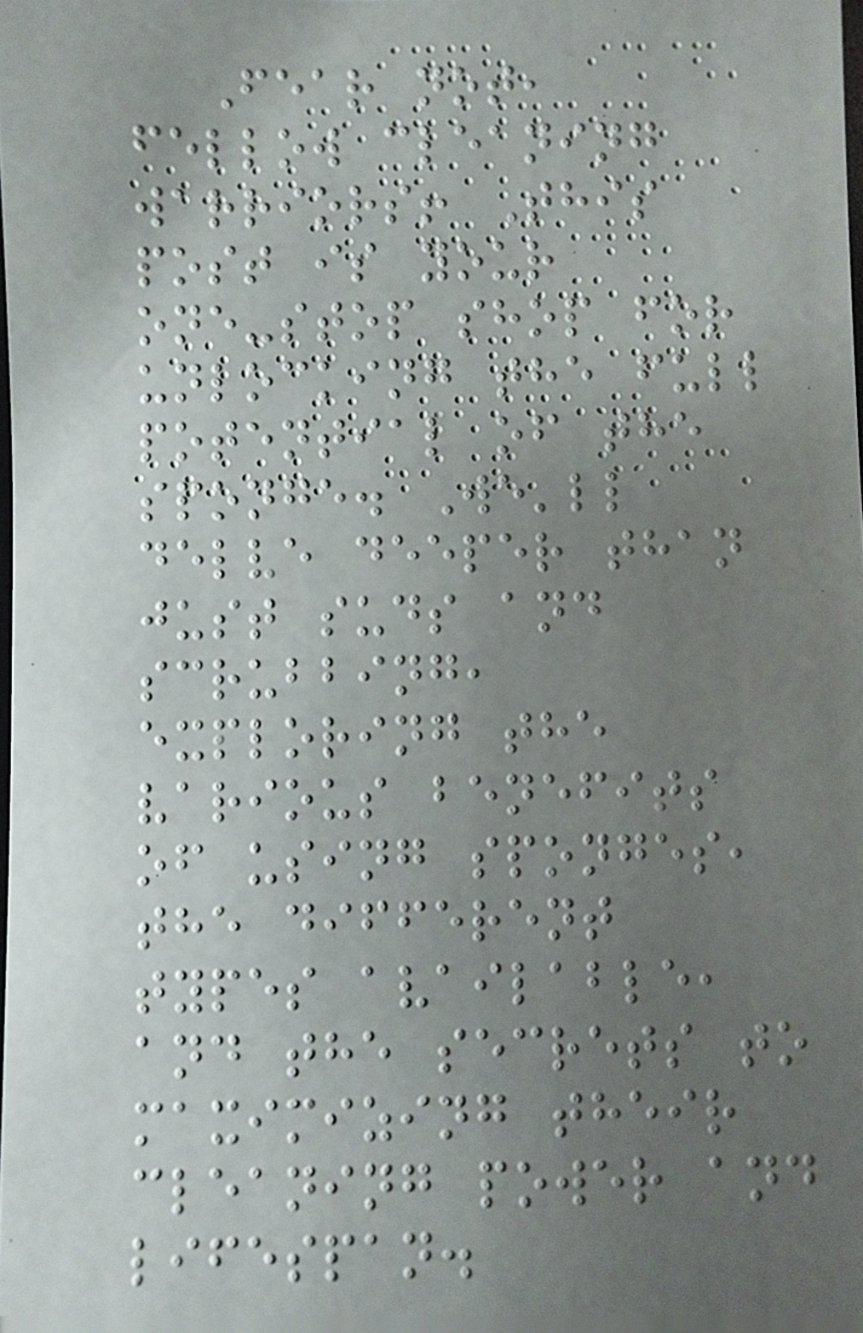Fear not,
fellow cleaning
warriors! This
post is your
one-stop shop for
unlocking the full
potential of the
sponge. We'll
delve deeper than
just suds and
scrubbing,
exploring the
various benefits
of using sponges,
the different
types available,
and the secrets to
maximizing their
cleaning power and
lifespan.
